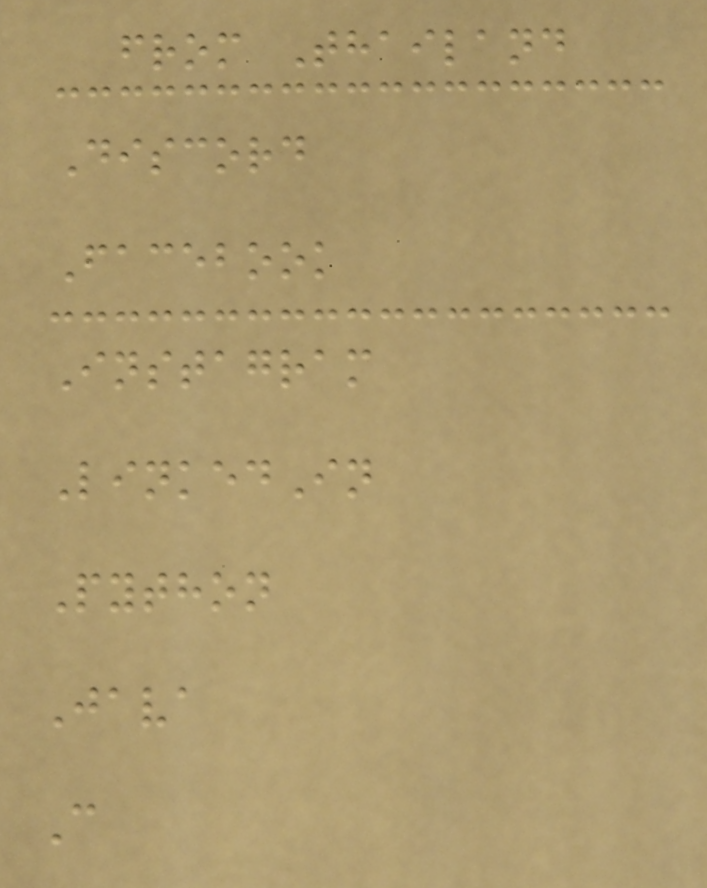from Thailand
Discord
Facebook
Instagram
LinkedIn
Python
Java
C
